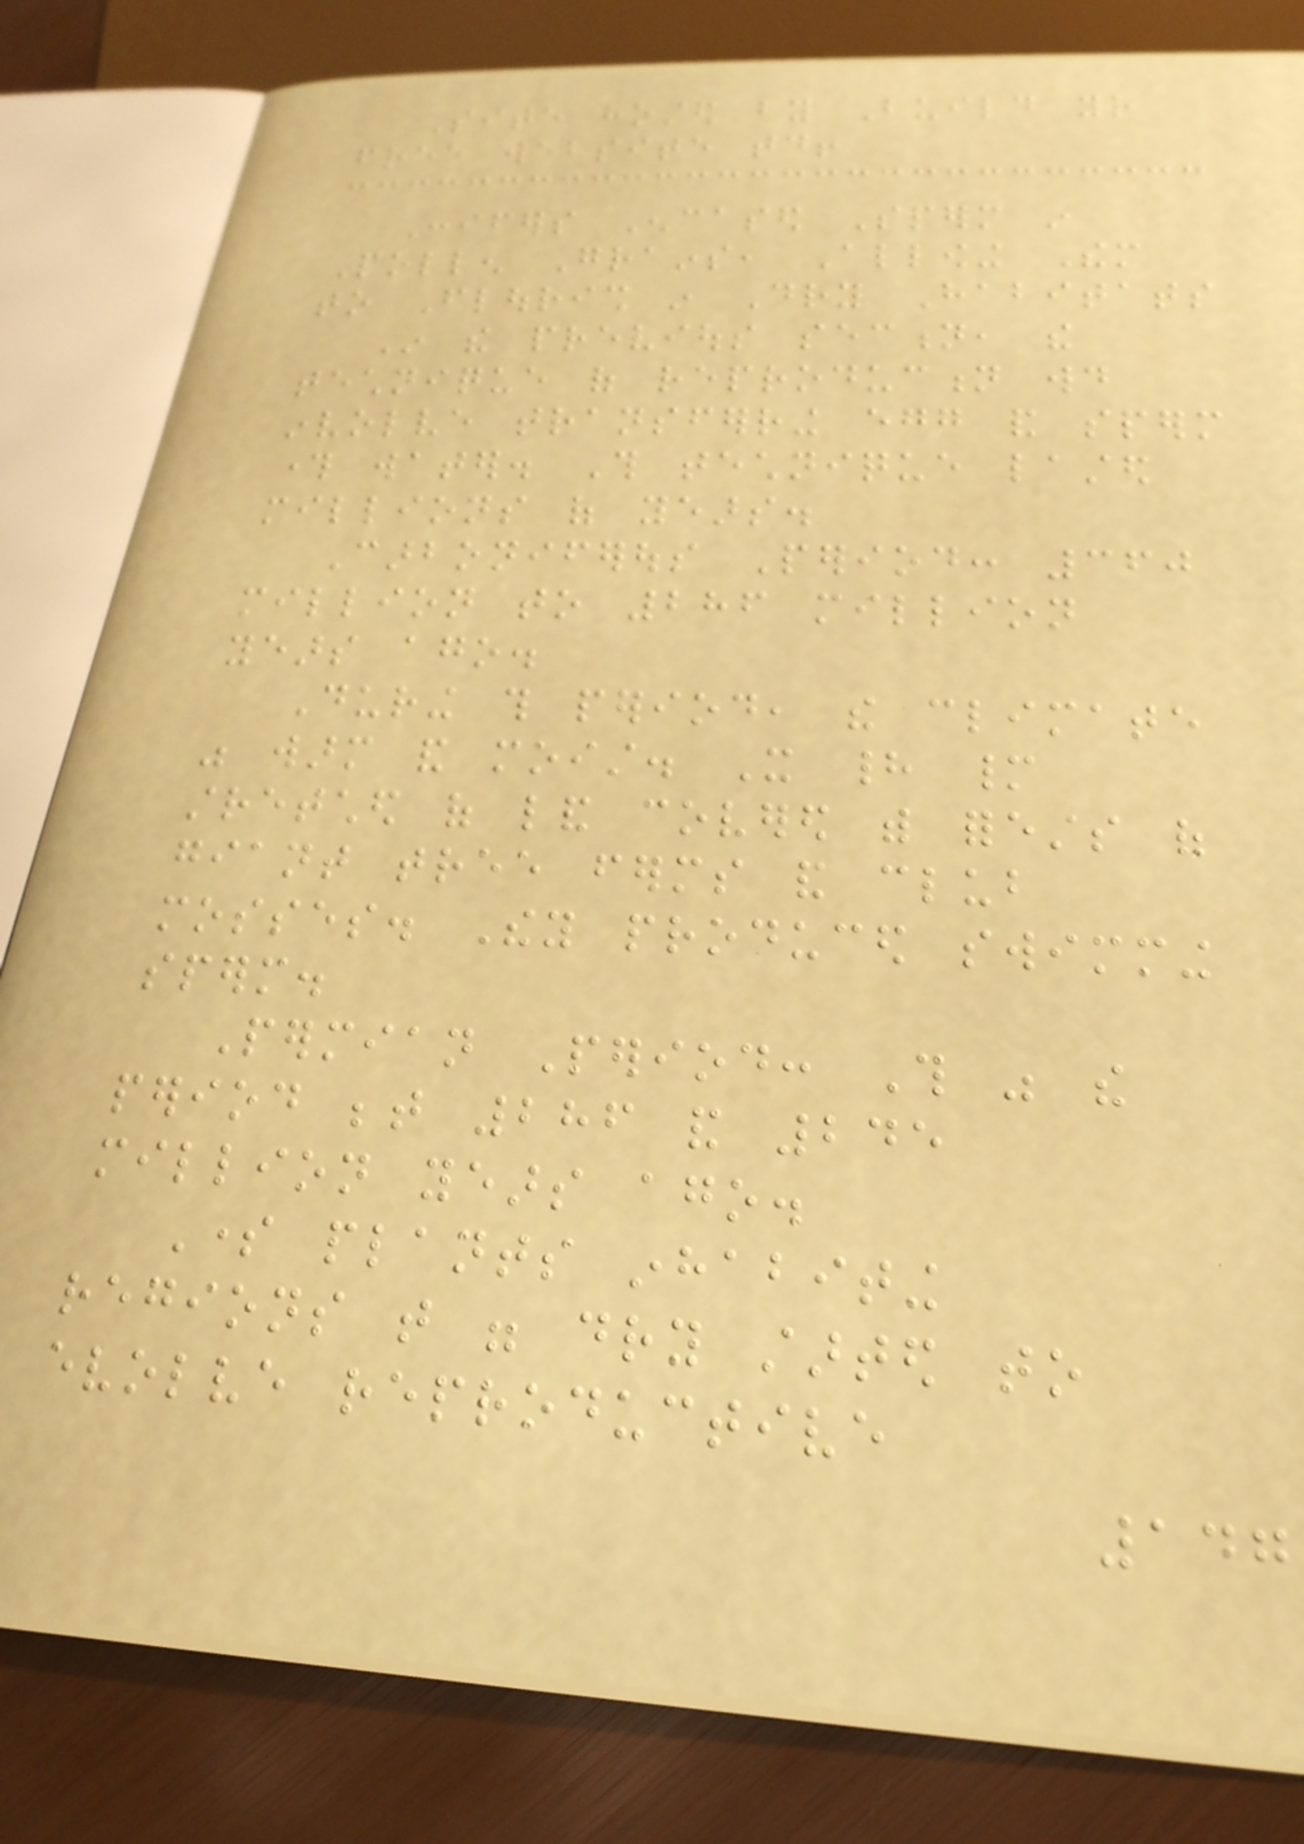Site hosted by Build your
free website today!
Conifers Encased Sperm in
Pollen Grains, Allowing Them
to Flourish in Dry Habitats
In the previous section, the
technique of reproduction would
involve transferring egg and sperm
through water. This technique lasted
millions of years.
Carboniferous Period: 360
million to 286 million
years ago.
During this period, the climate
was warm and moist. It had many
stretched of land covered with forests of
giant tree ferms and club
mosses. They produced swimming
sperm.
Permian Period: This was the
period between 286 and 245
million years ago.
Some plants inhabiting
regions that were dry started to
evolve reproductive
147
